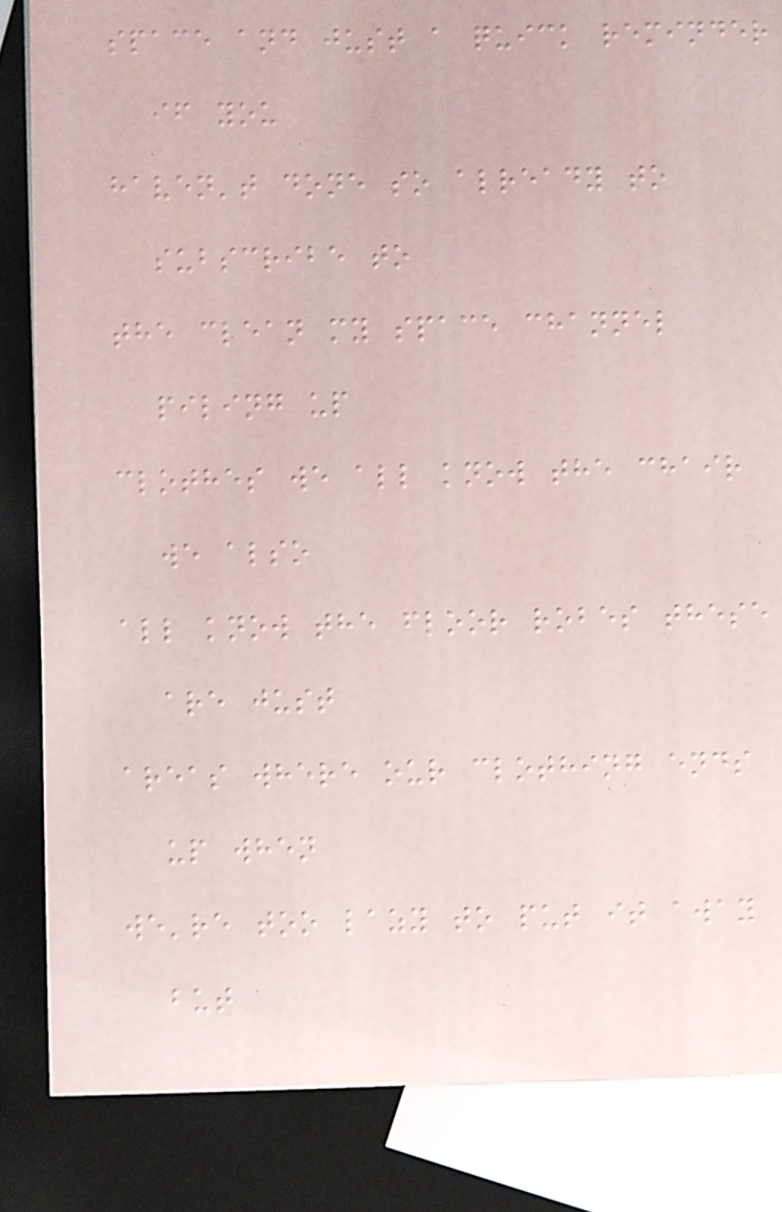space and just a quick reminder
if you
haven't done so already to
subscribe to
the clean my space channel
piling up
clothes we all know the chair
we also
all know the floor robes these
are just
areas where our clothing ends
up when
we're too lazy to put it away
but
